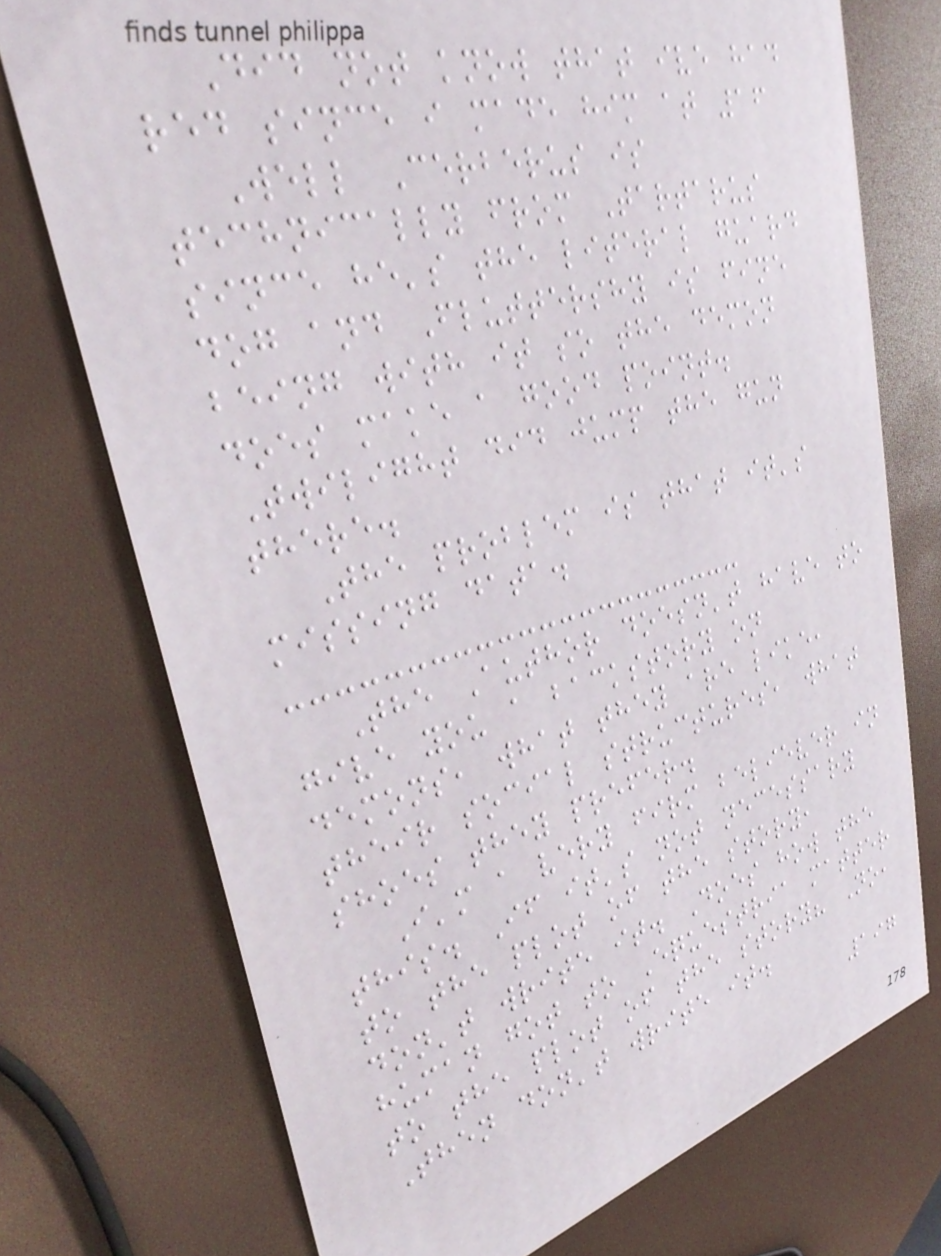Did not know that ive had
red since i made him at 16
Well Cerberus is
technically from Tartarus
since he's the literal guard
dog and Fluttershy is fine
being with it so the demon
does make a good point.
Twilight did jump the gun
there.
The problem is that it's
missing data.
The Author doesn't have to
give you a backstory on
demons, what they are like,
their social structures, what
shoes they prefer.
I'm a very firm believer in
this. If it's not necessary
to the plot of the story,
don't write it. Does how the
human got to Equestria matter
to the plot of the story? No,
Then don't write it.
197
